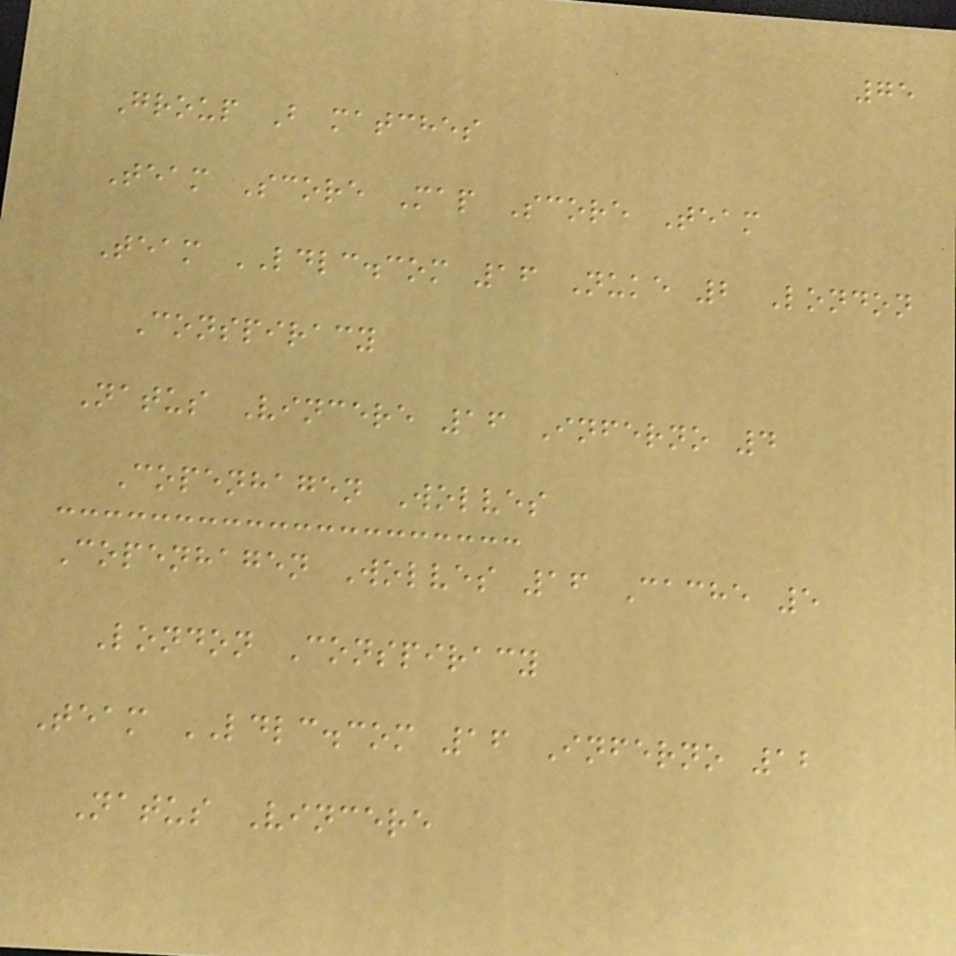75
Group B matches
Team Score Map Score Team
Team LDLC.com 16 Nuke 2 London
Conspiracy
Natus Vincere 16 Inferno 4
Copenhagen Wolves
Copenhagen Wolves 16 Cache 5
London Conspiracy
Team LDLC.com 16 Inferno 12
Natus Vincere
